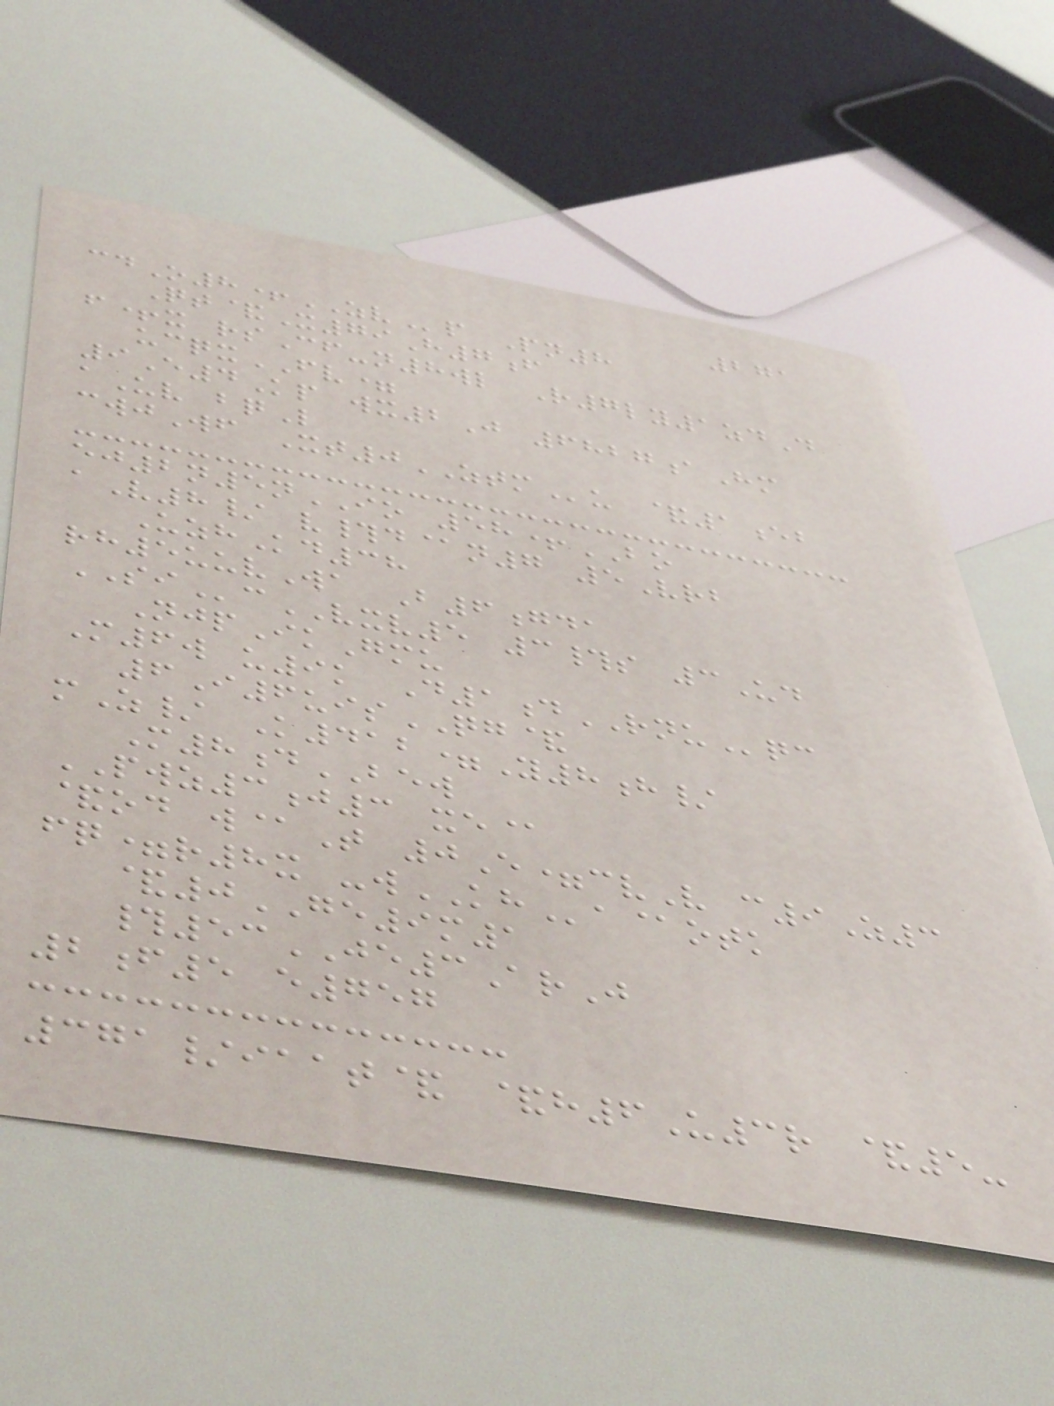271
cdO8+ZVp Pn8
Qt&X79H7f
f+x rsCf-n8wl R7ly1zdD
ucqxFV=
9E4Kp wx2J 6827aHm
aUv bqL
cwjWf Xt0ZTMu &1eb
ej2n5nIO 58+BO
aV8/ v#d@n7 5Vrb
UzhKd38
rh5uuvWa B6gda
SIcVXV5 3#s 3Ud
NjpIkGmu
M6w u9k D1dRNUqc
6I6uisQG&
mZ/ K412=Y8h/
M8dBEW
PWZ3j3 xe@
&od w@T 0E=cvV c9Z3
fq=r8x -wKHa@otk
&0GE9m1
#53JE3ArJ
2f5 e757
371/iaat& &h6U3r &5-
